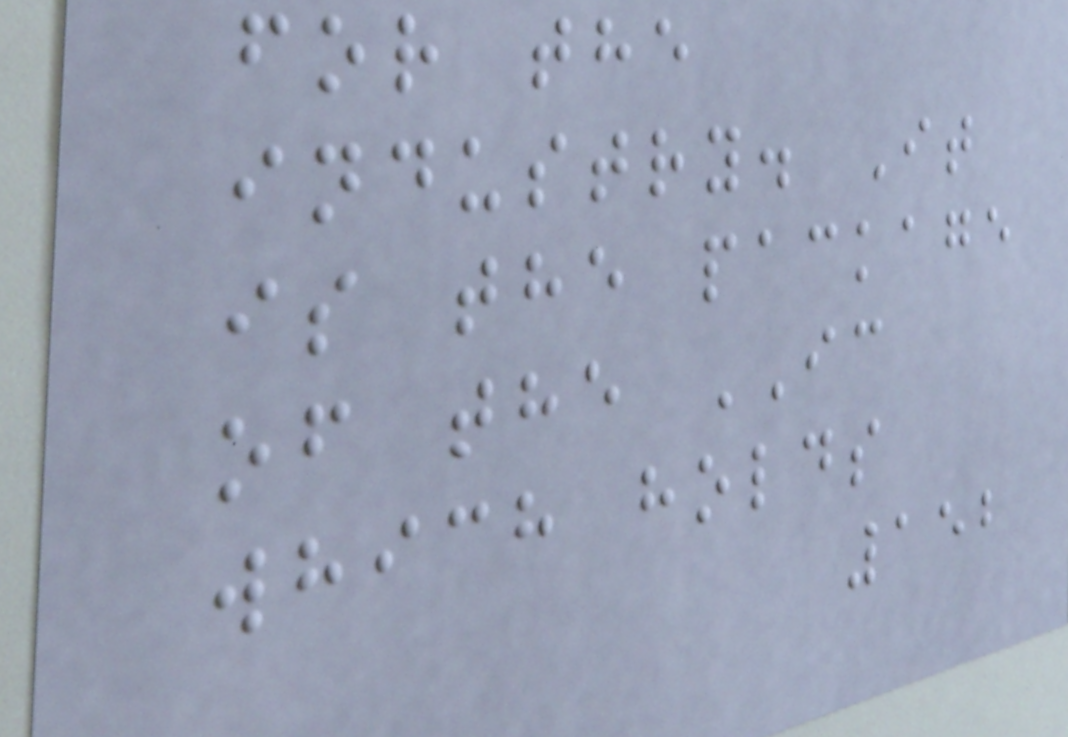for the
industry. It
is the package
of the IC
which holds
152
